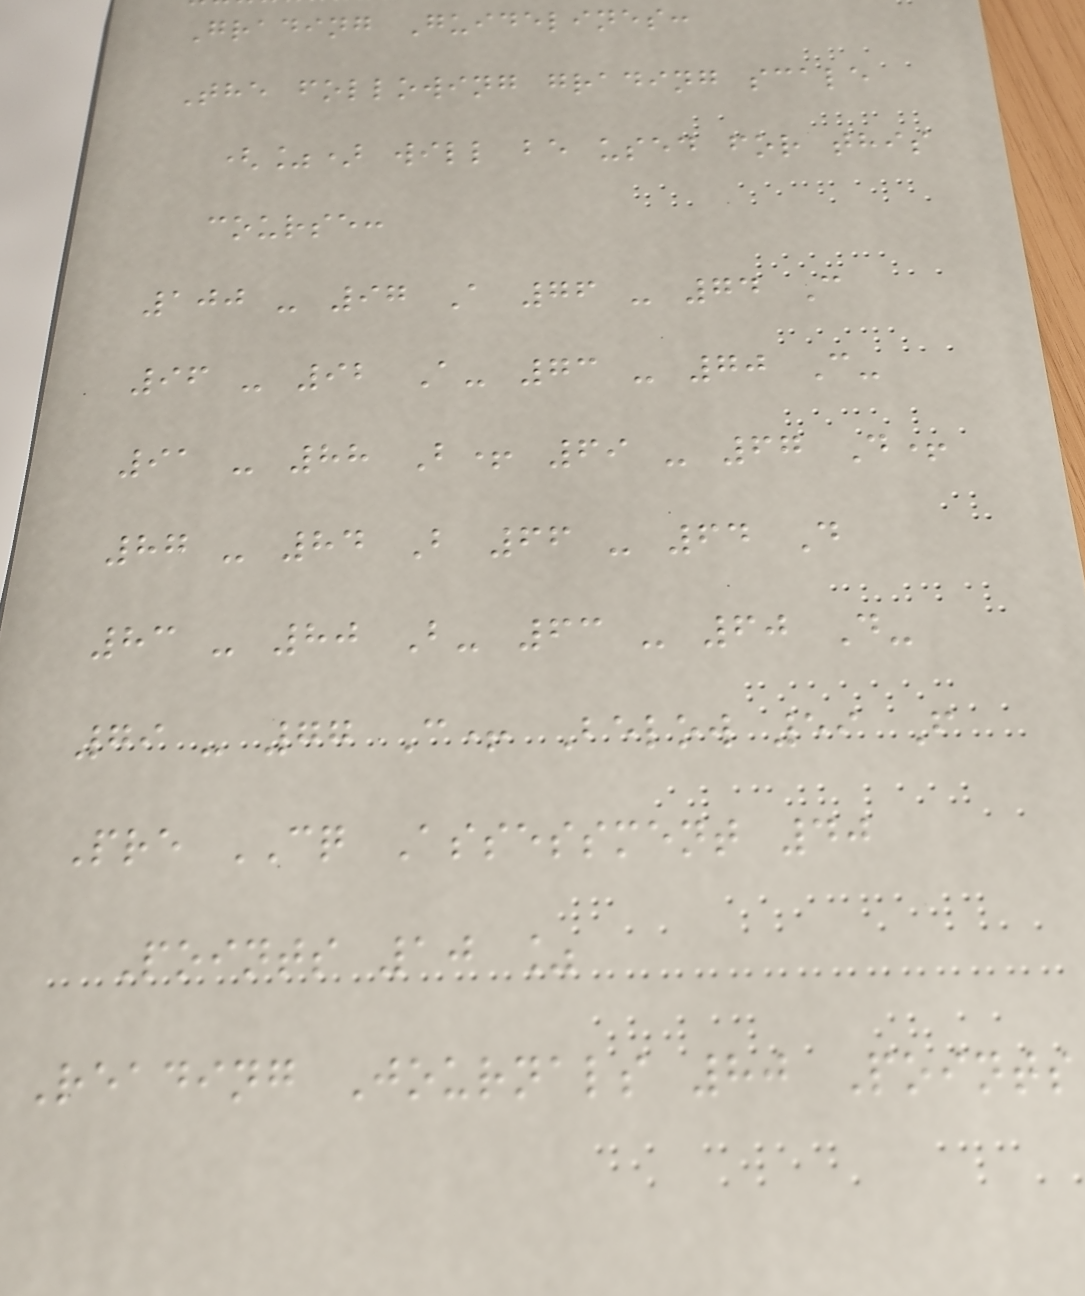Grading Guidelines:
The following grading scale
(%) will be used for this
course:
100 - 97 A 76 - 74 C
96 - 92 A- 73 - 70 C-
91 - 88 B+ 69 - 67 D+
87 - 84 B 66 - 64 D
83 - 80 B- 63 - 60 D-
79 - 77 C+ Below 59 F
Pre CQ Assessment 40
Points 10 %
Reading Journals 80 Points
